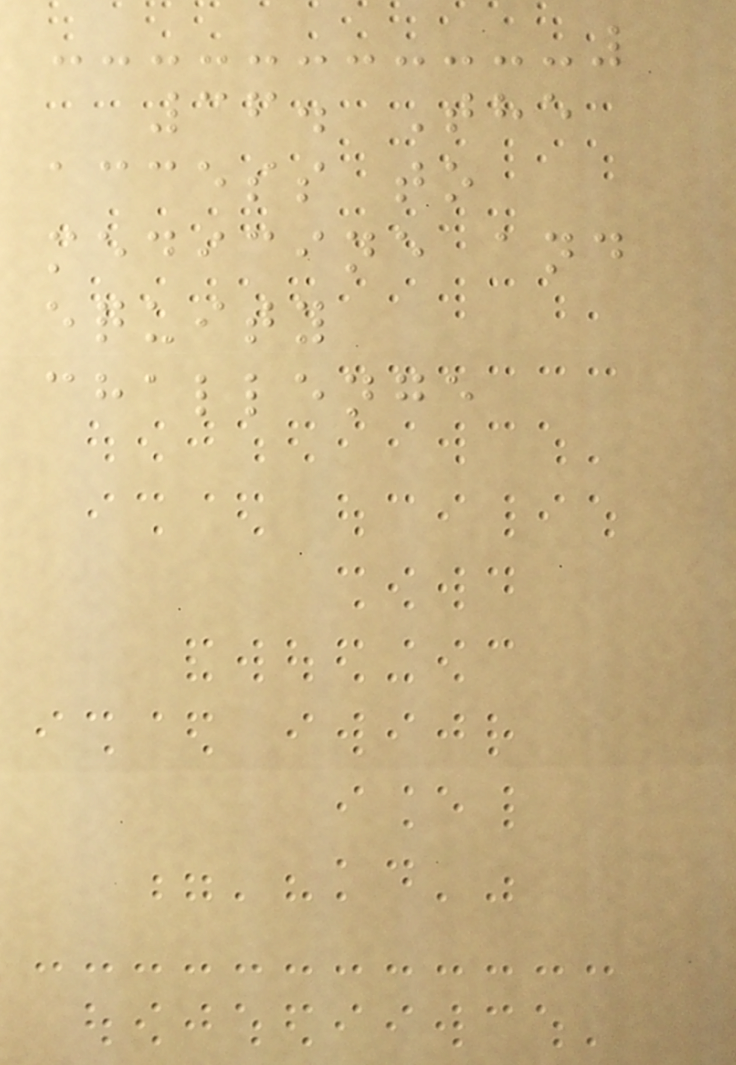36. The
access to
medicine and
equity
challenge
